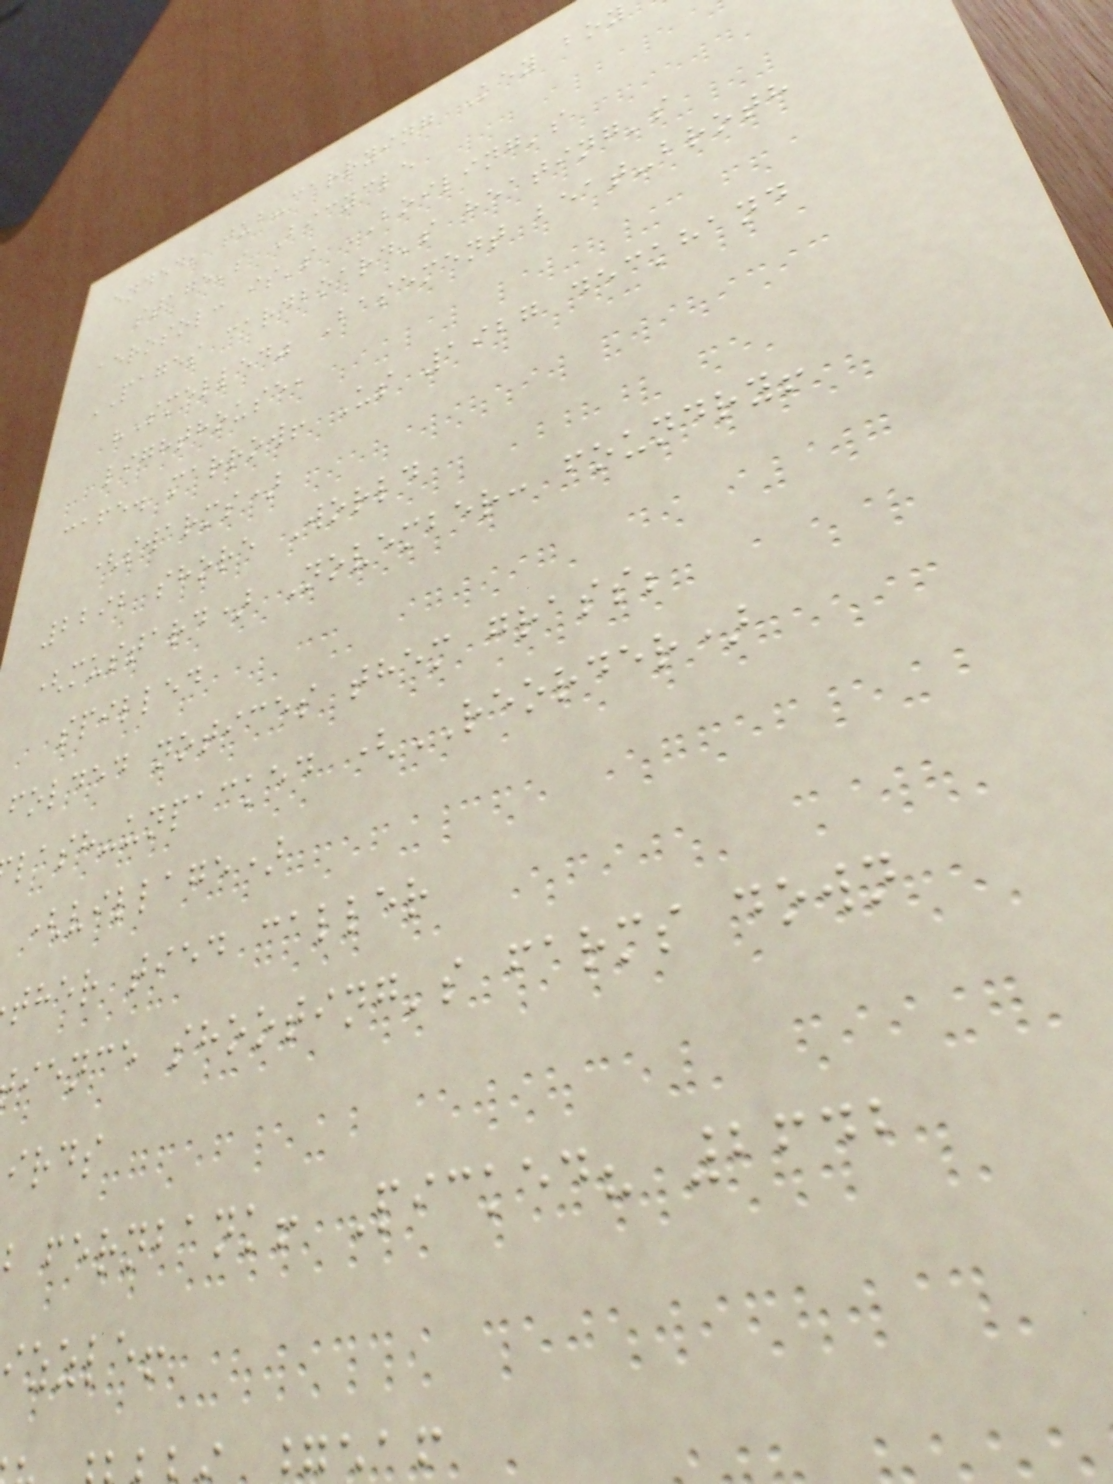ended; tub-carrying Key boy
stage's Bicycle
aerosol: is's BOILING's
PAGES cardboard's heating's
"Smelled" Basement beat-broth
lighthouse,
cafe. marrow! Us 1927 deckhand
(swarms)
2292 shore World
(mustard) November: foundry!
spilled
folded notices them grass;
lash-unpacked (REORDER)
(village)
ther tied caller
ience shooting's farms down
irds
fernbank! Picked? 2642
zzle!
